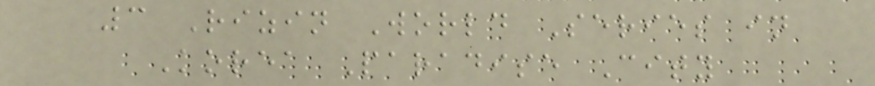3 Rizin World Series in
Korea Paradise City
